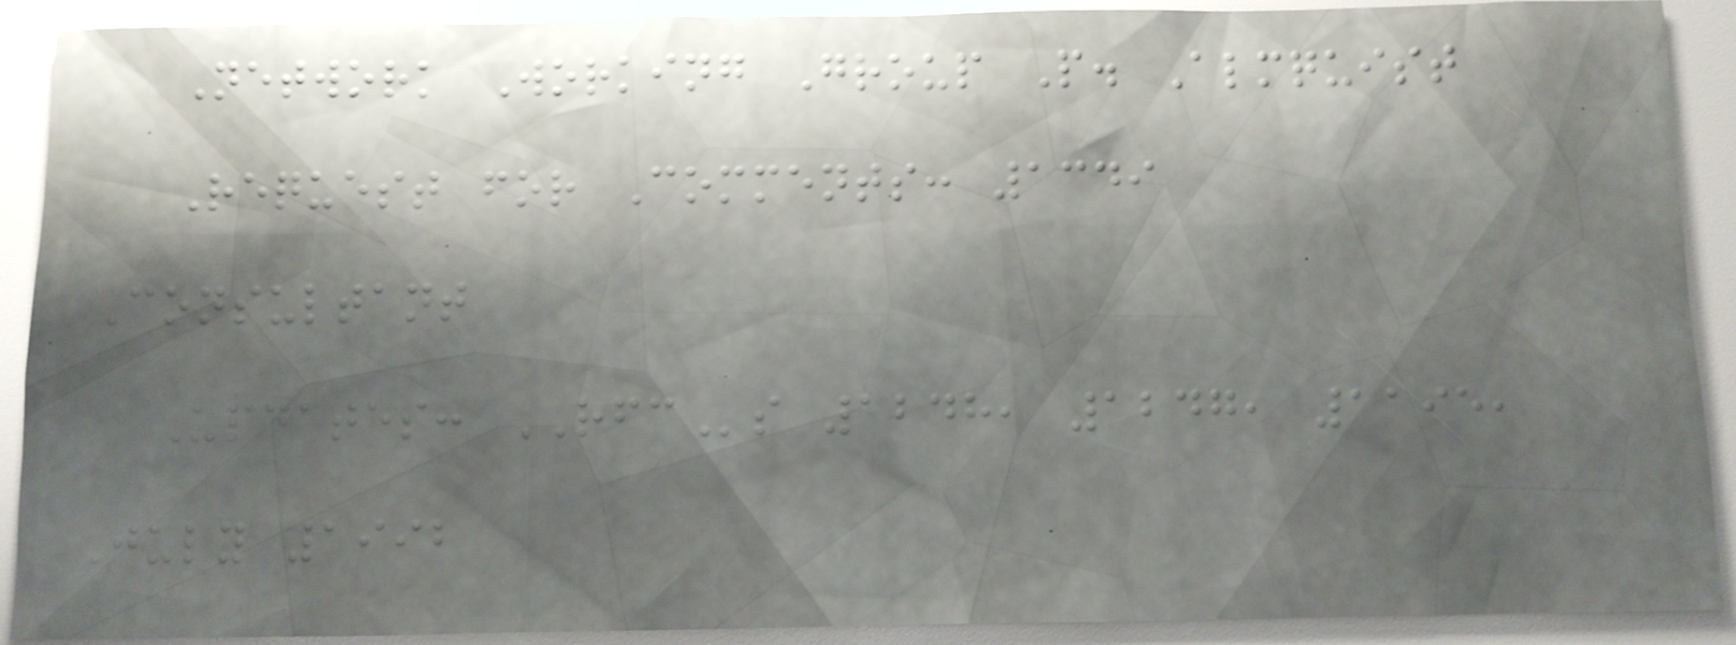Network Working Group P. Almquist
Request for Comments: 1349
Consultant
Updates: RFCs 1248, 1247, 1195,
July 1992
